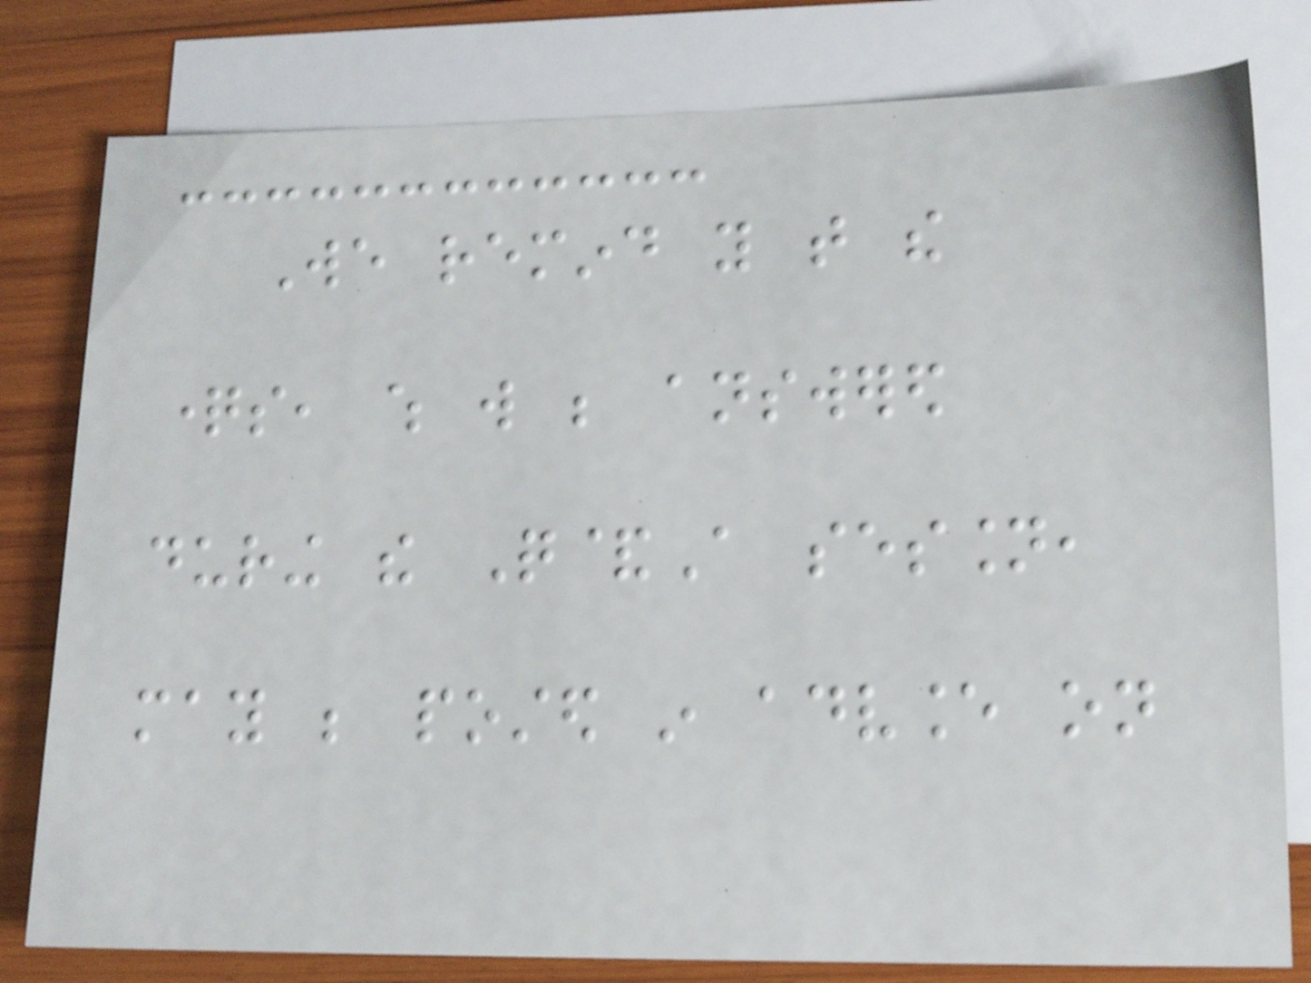We remind you that the
questions, which will be answered
during the Q&A session,
may be posted in advance on
